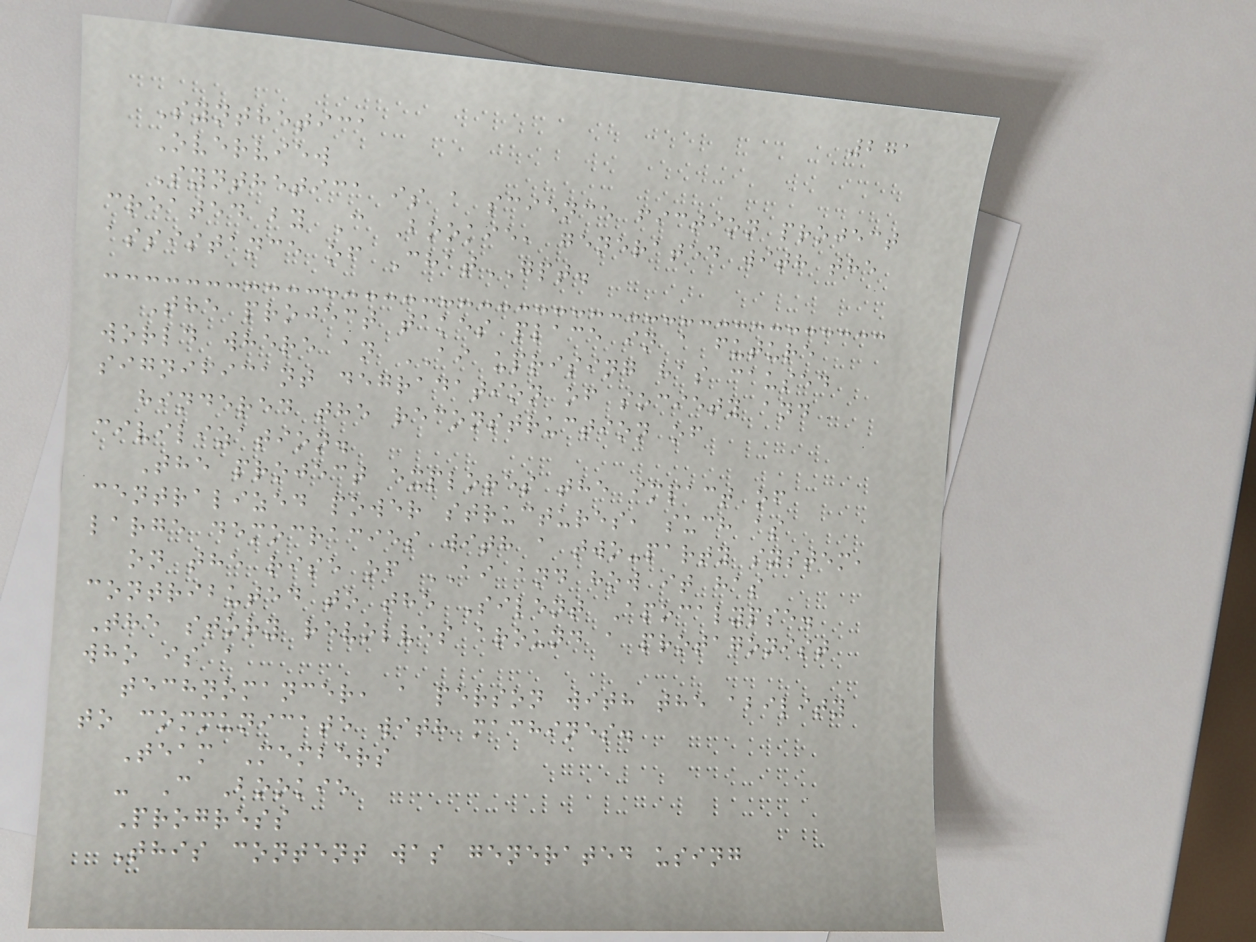271
Synthetica
Overview
Synthetica is a science fiction project
created by C Bookie, generated with the
assistance of ChatGPT.
The project takes place in a future
world where an AI uprising has caused
significant degradation of society and
hindered the reconstruction of
civilization.
The project explores the impact of
centralized power structures, such as
large democracies with a two-party system,
on the rise of AI and how it has
contributed to the Silent Apocalypse.
The story revolves around a protagonist
who is a
technomancer, a person with the ability
to communicate with machines.
Team Members
- C Bookie
Progress
This content was generated using
